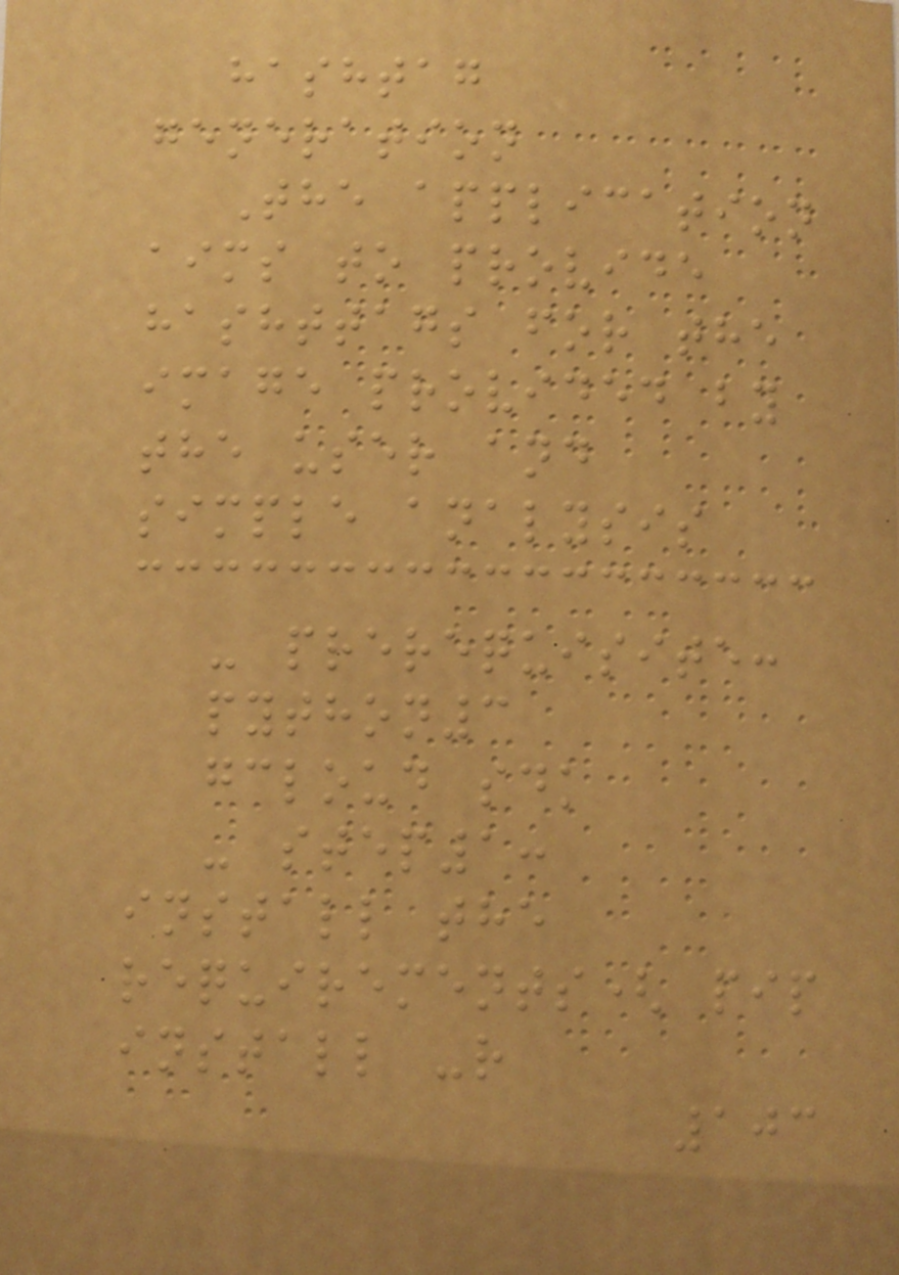hashtag
generation
The application
aims to provide
hashttags for the
image provided by
the user and
simple analysis
- prerequisite:
python3
gcloud sdk
- step1:
install the
requirements( pip
install -r
103
